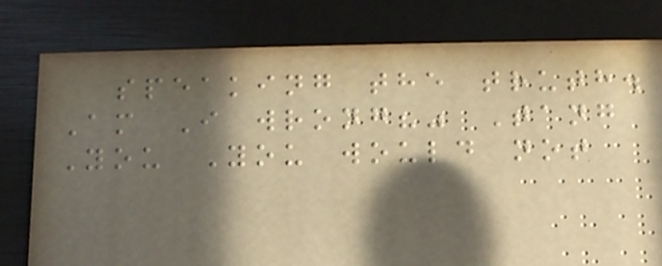speaking the truth.
Am I wrong?" Tang
You You would not
